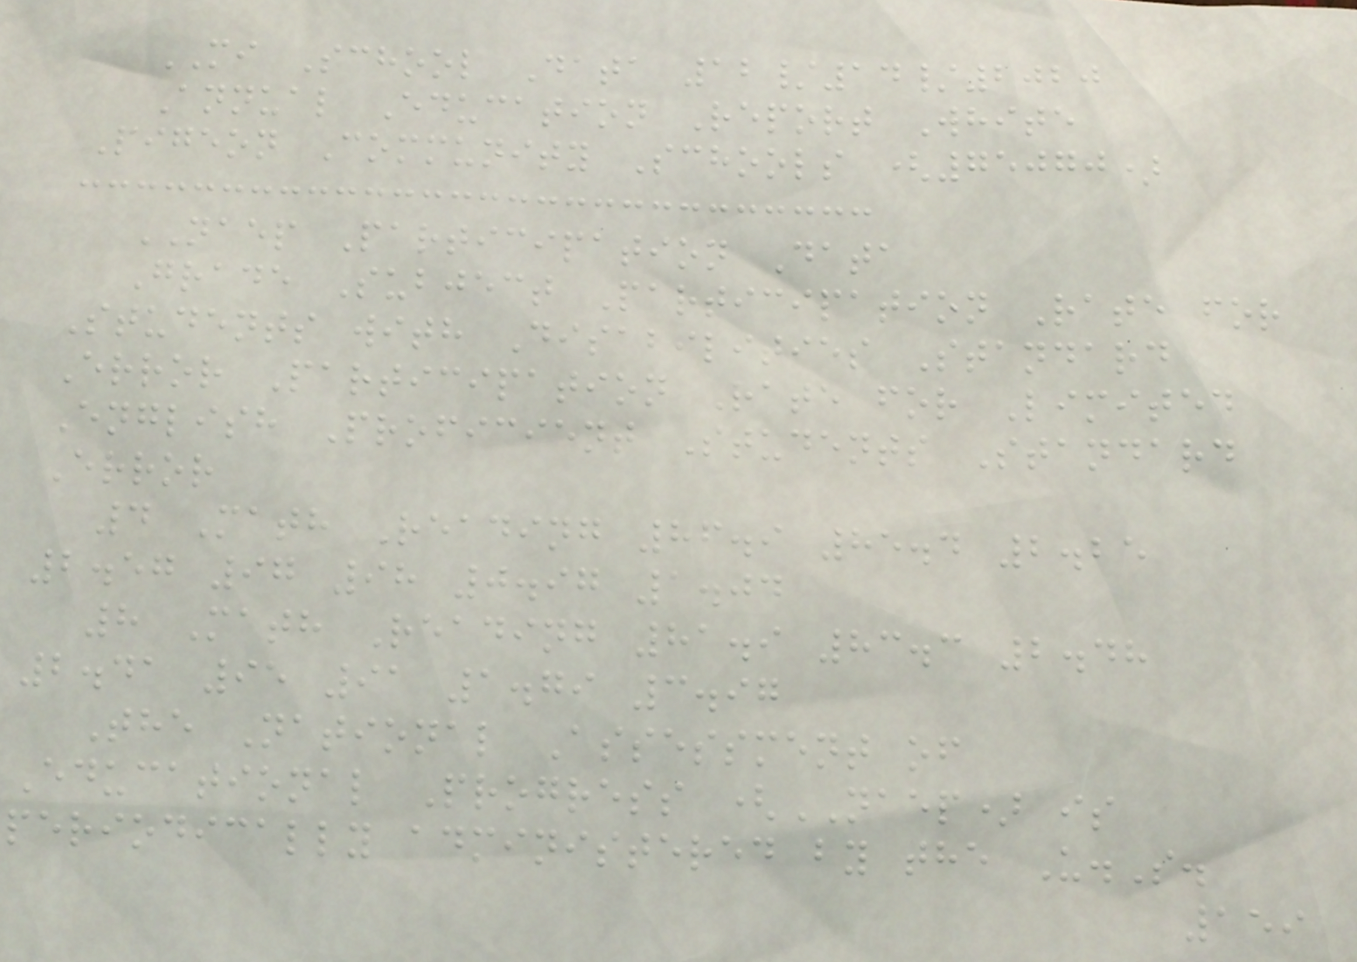MI School Data 12/14/2020
Annual Education Report White
Pigeon Community Schools (75070)
NAEP Participation Data
Grade Subject Participation Rate for
Students with Disabilities Standard
Error Participation Rate for Limited
English Proficient Students Standard
Error
4 Math Reading 86.9 85.4 2.25
2.57 97 98 0.97 1.04
8 Math Reading 81.9 83.3 2.48
2.41 95 91 1.79 3.97
The National Assessment of
Educational Progress (NAEP) is
periodically administered by the U.S.
159
